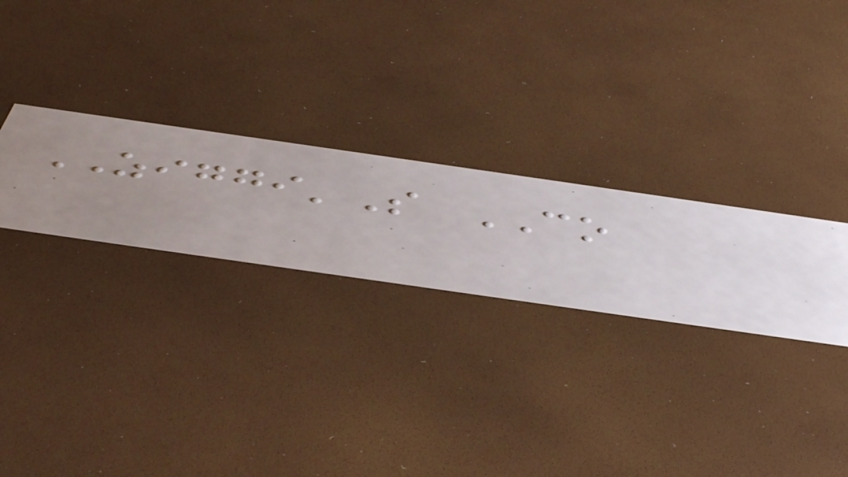ZIGGI'S CO
